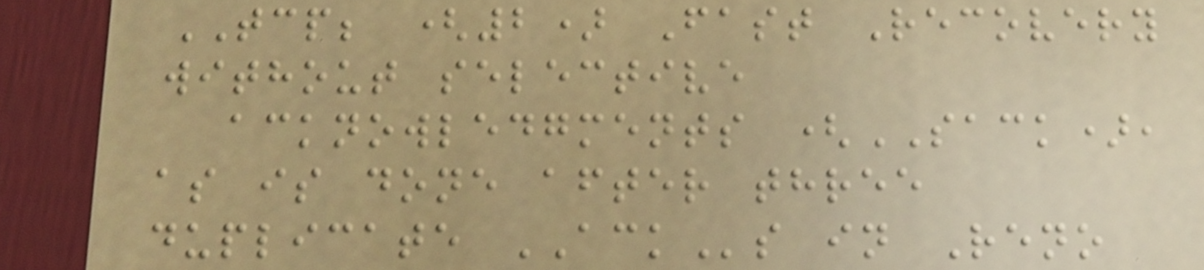TCP; (2) Fast Recovery
without selective
acknowledgments (SACK),
as is done after three
duplicate ACKs in Reno
